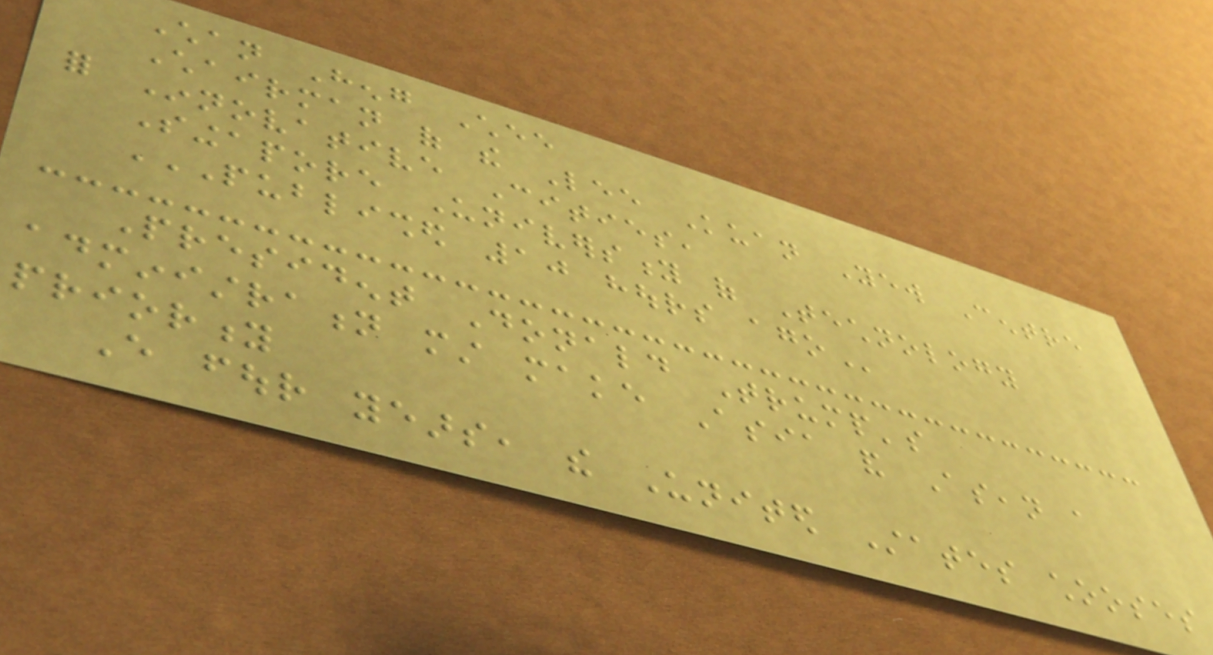Chan Heng Chee
Chairman of the Lee Kuan Yew Centre
for Innovative Cities,
Singapore University of Technology
PUBLISHED 10 HOURS AGO
President Donald Trump's
administration must make Asia and Asean a
priority
Every four years, the United States chooses
